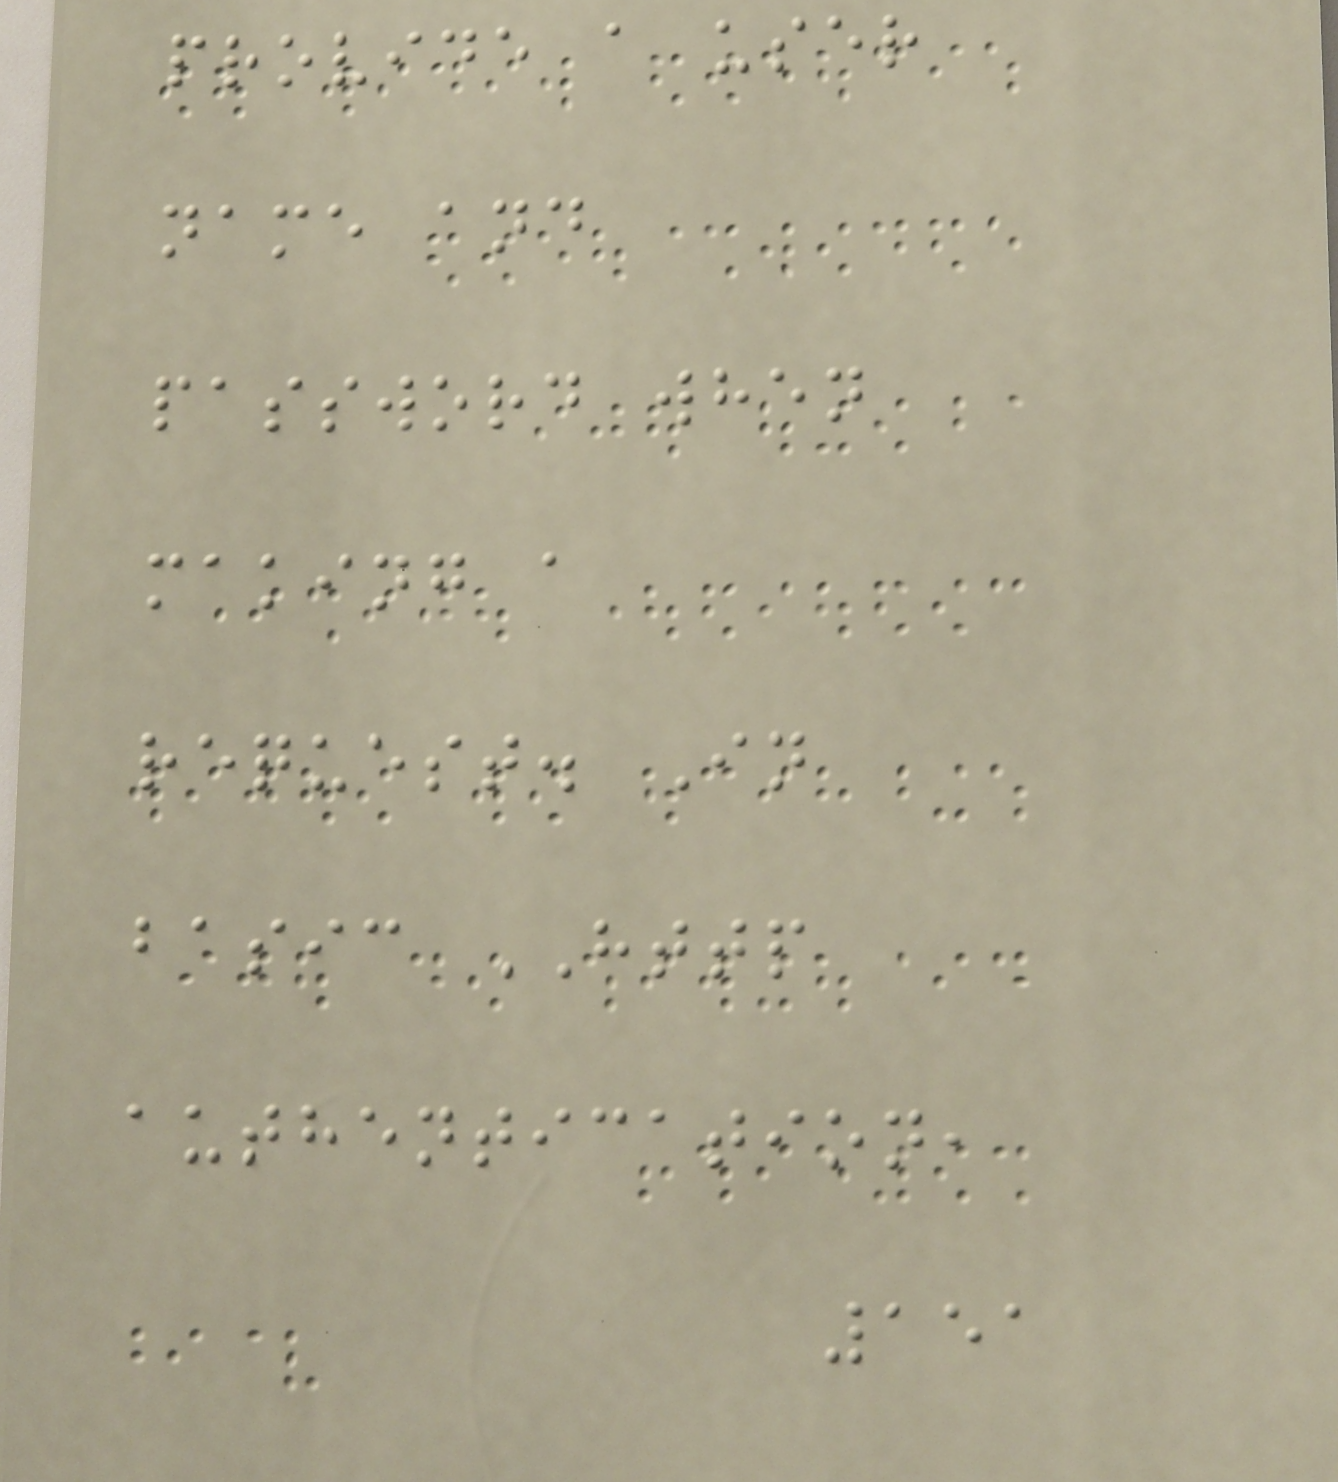provide a user
name and
password when
making a
request. In
basic HTTP
authentication,
151
